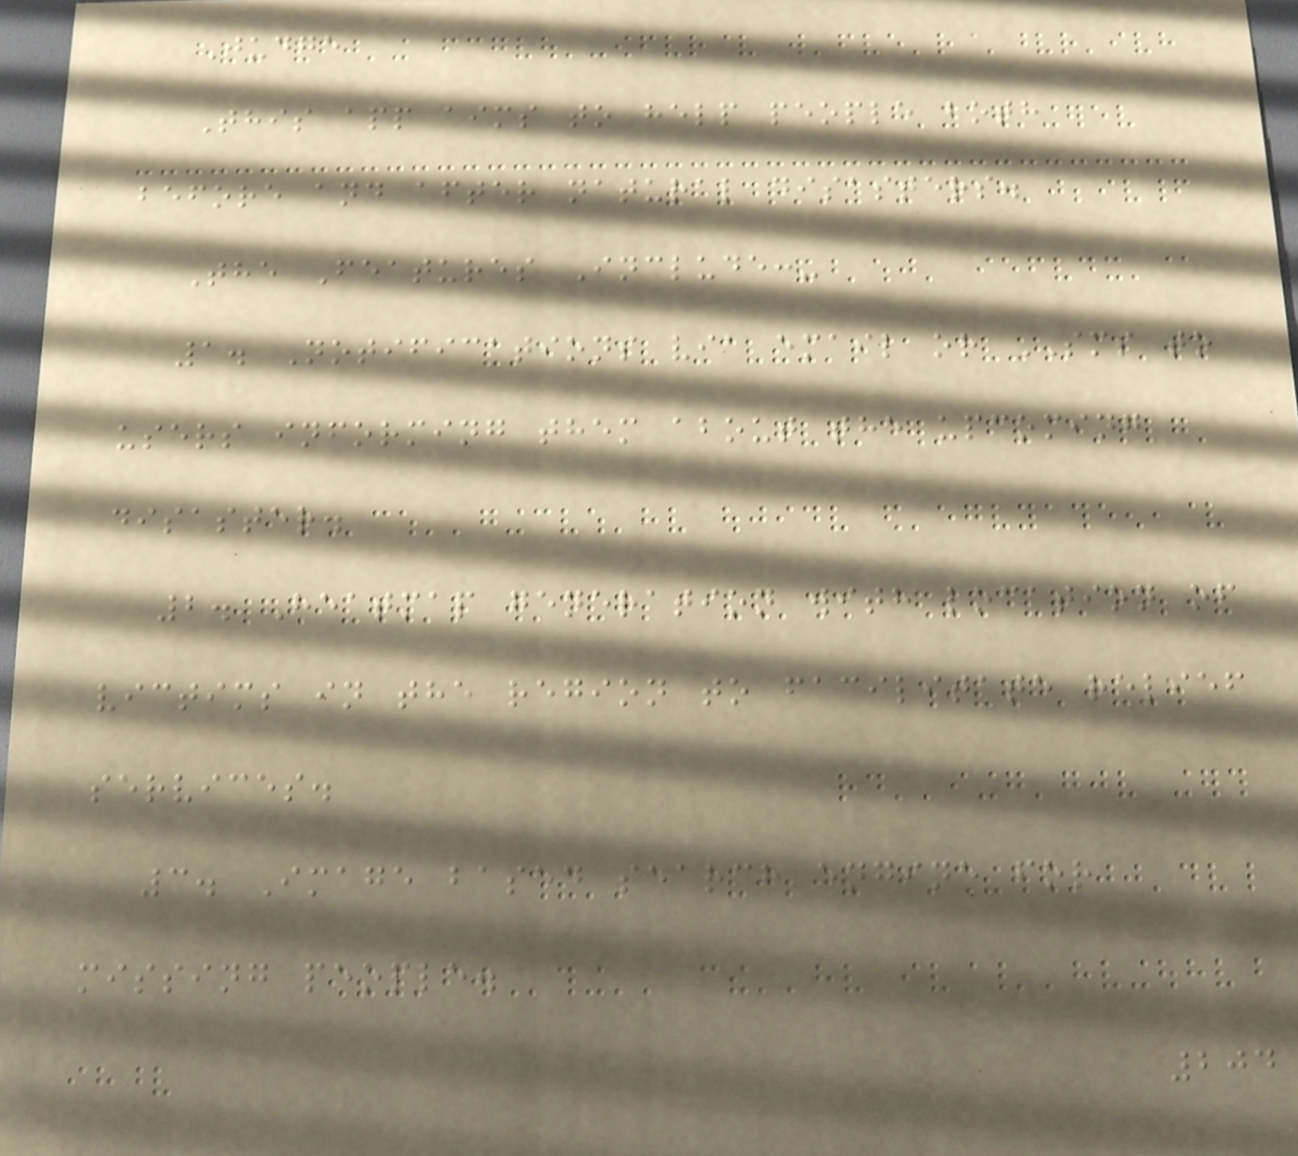Judge
This app aims to help people both
before and after natural disasters.
The Features Include:-
1. Notifications via email or SMS to
users informing them about the upcoming
disaster.
2. Heatmap generation with location of
victims in the region to facilitate relief
services.
3. Image based search engine for
missing people.
204
